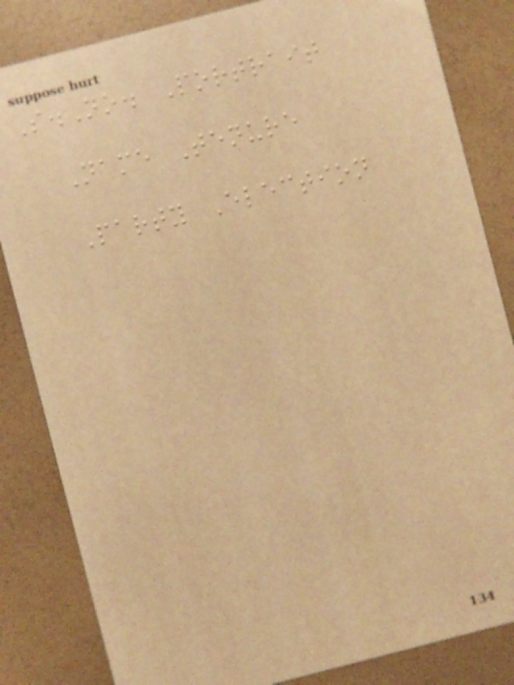S.No. Portrait
Name Tenure
Party Election
